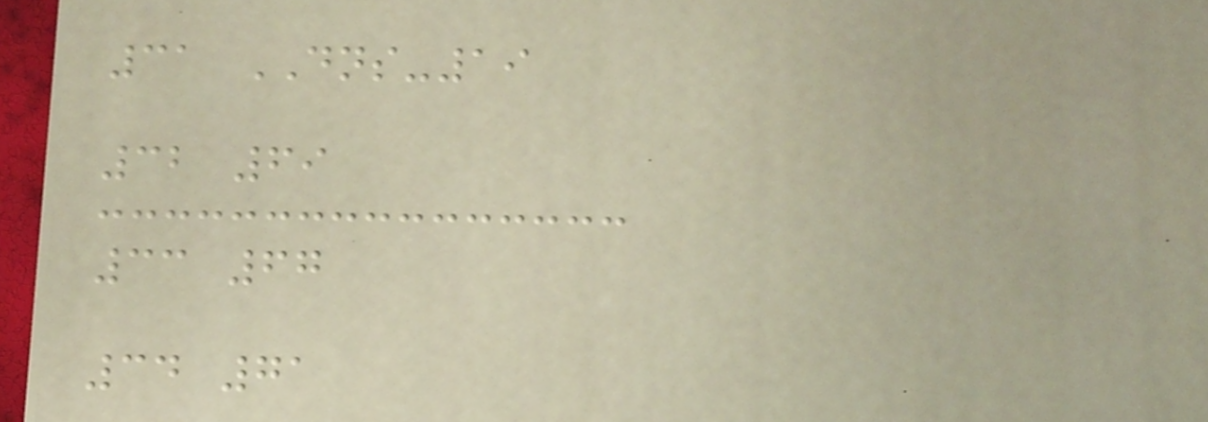31 DNS-19
32 69
33 67
34 71
